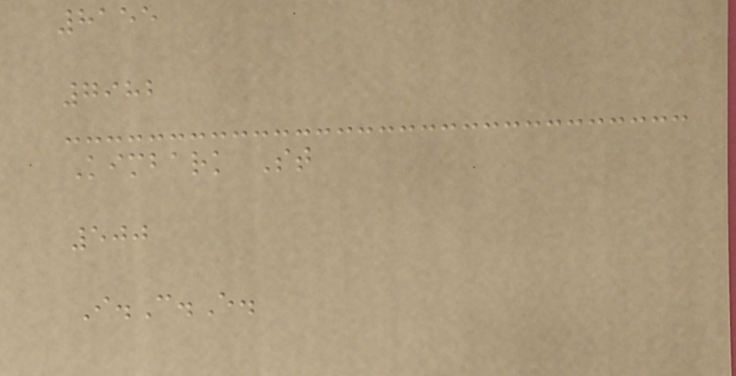8155
7982
Kimbark St
500
I.C.E.
